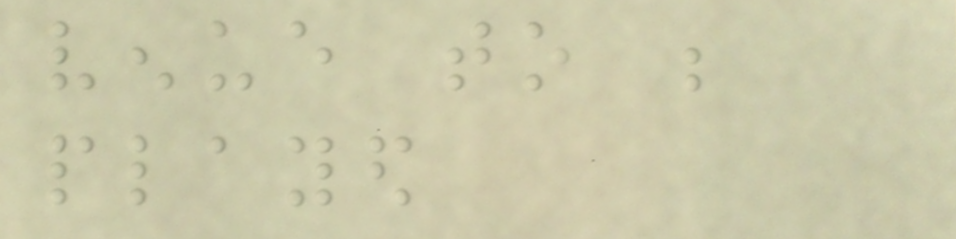venue to be
played
